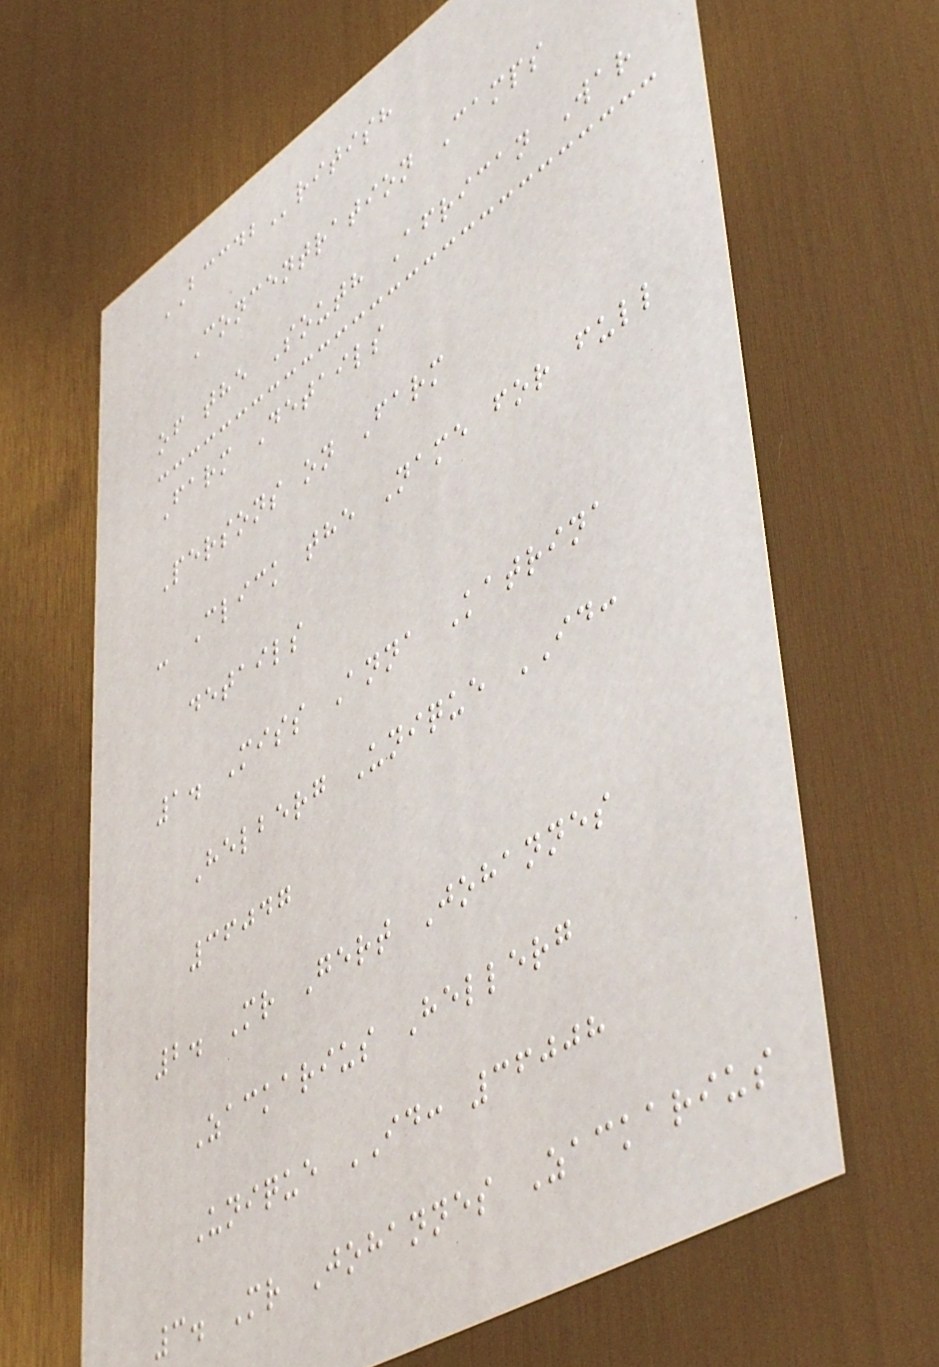BCCDBritish
Concentration Camps
of the South African War
Farm Details
Persons on Farm
- Click the Name for full
details
1. Miss Anna Katrina
Helberg Unique ID:
36047
2. Mr Gert Johannes
Zackarius Hellerg
Unique ID: 36008
3. Mr Johannes Zackarius
